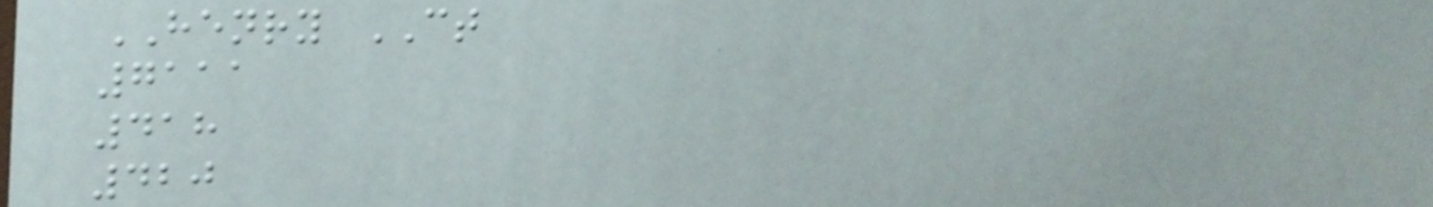HENRY CT
7111
418
420
